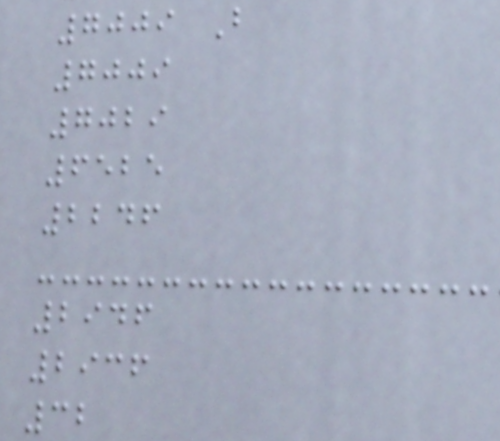7009 B
7009
7029
6525
2246
2946
2936
32
